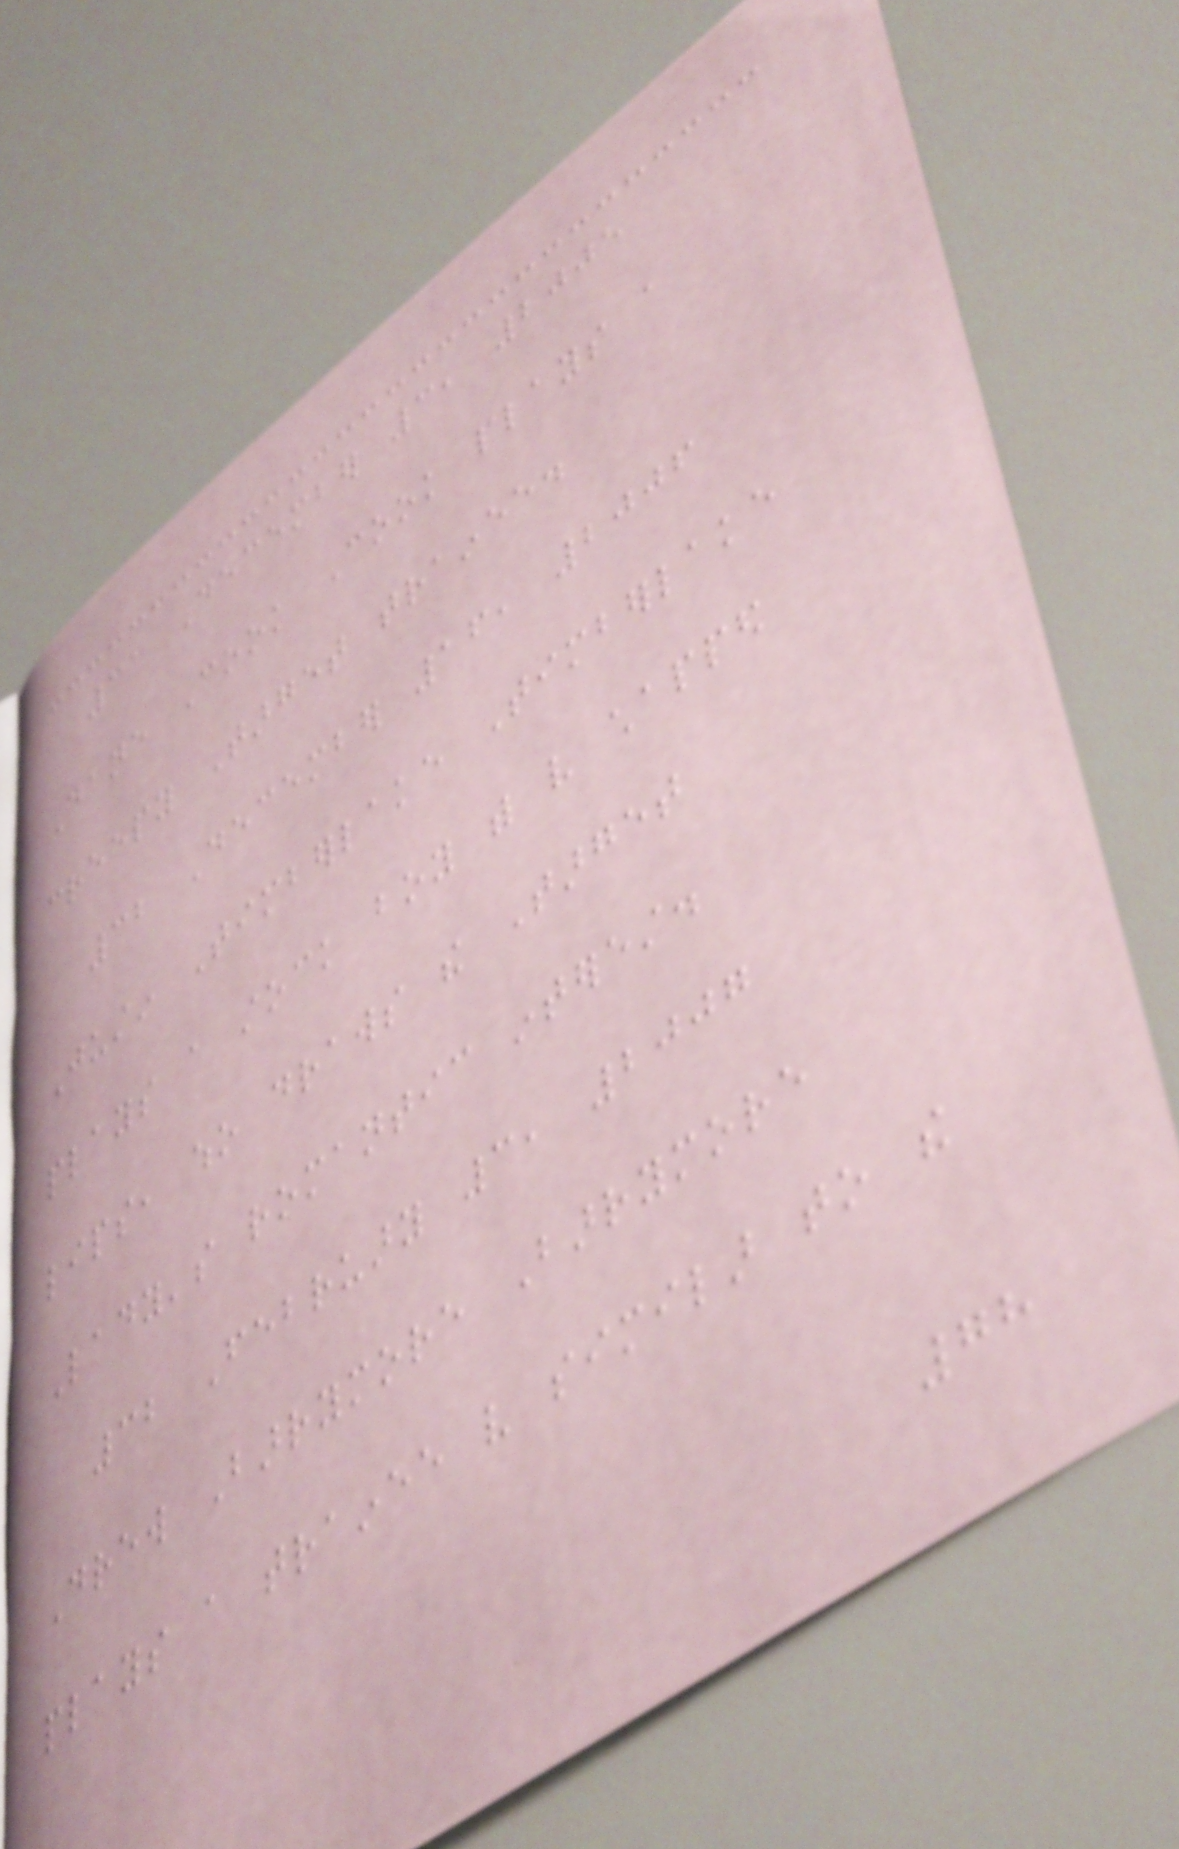31 December 3, 2005
Dane Cook Cook plays a
creepy Target trainee.
32 December 16, 2006
Justin Timberlake Timberlake
plays a stock boy with very chapped
lips, who draws the Target
Lady's romantic interest.
32 February 3, 2007
Drew Barrymore Barrymore
plays a trainee very similar to the
78
